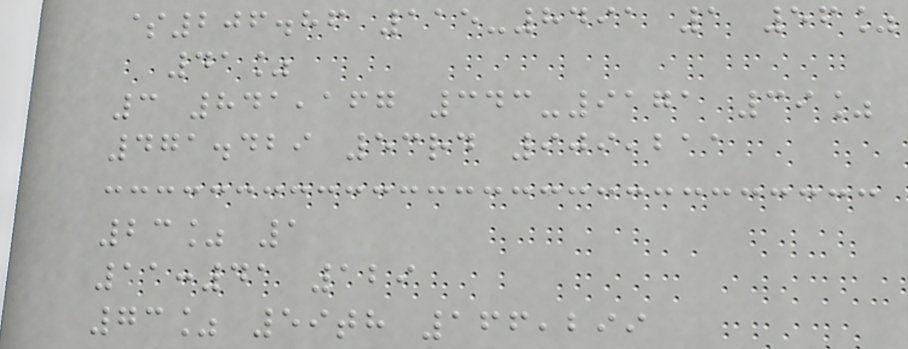$206.86 115-8491 1 56%
41%
3 841,167 343-9171 39%
471.429 53rd 909,211
23% 1
11:41 129
73% 59th 166,299
